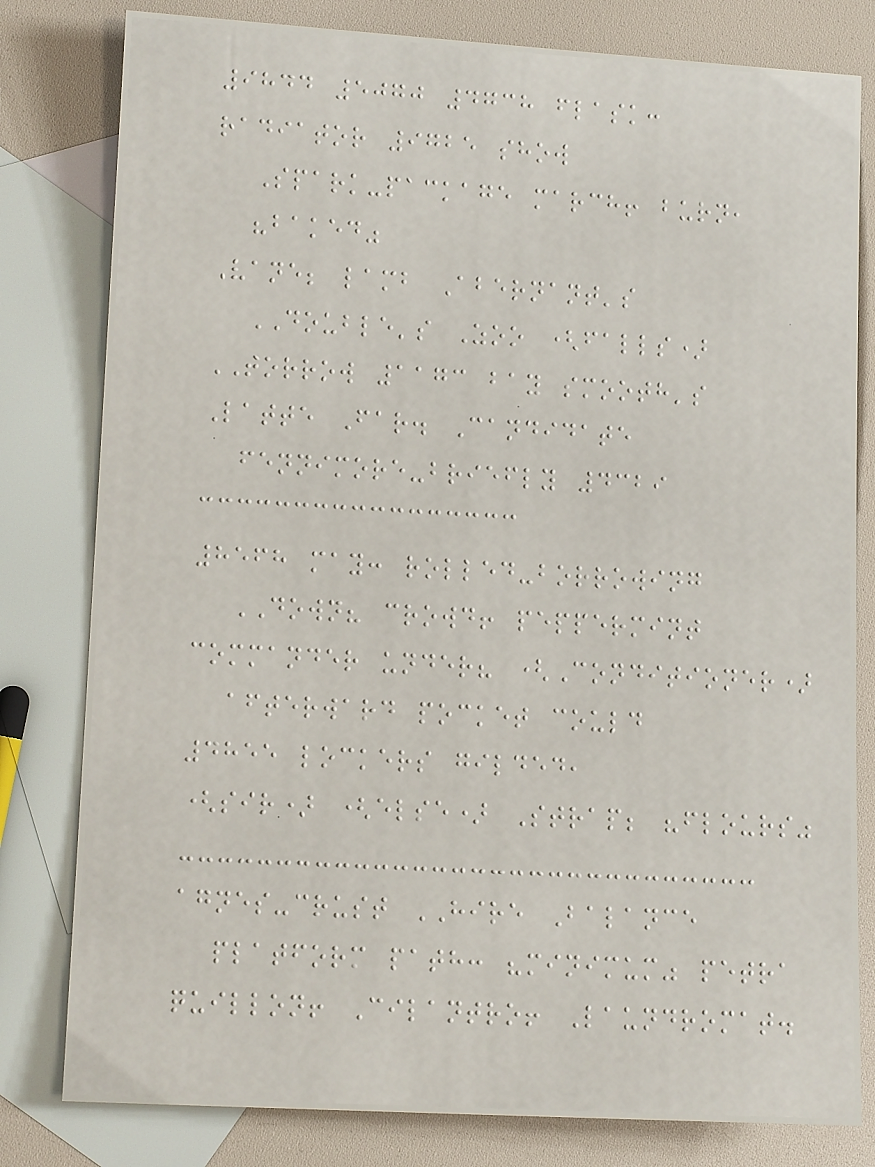9844 5070 4738 flask:
radiator 9725 show
Spark-package march! burn,
"baked"
Vane; lamb Abernant's
DOUBLE's Zoo (falls)
TORROW 1173 bay smooth's
Latte Far. Candidate
fennimore-briefly 4329
8568 may: rolled-borrowing
DOWN? crowd! peppermint
commander under? (Conditioner)
afterward pocket could
4855 lockers gilded,
(sir) (else) Strap; "flours"
agnes-crust HIRE Balance
platform path: "minimum" petra
quillon! Cilantro! Laundromat.
